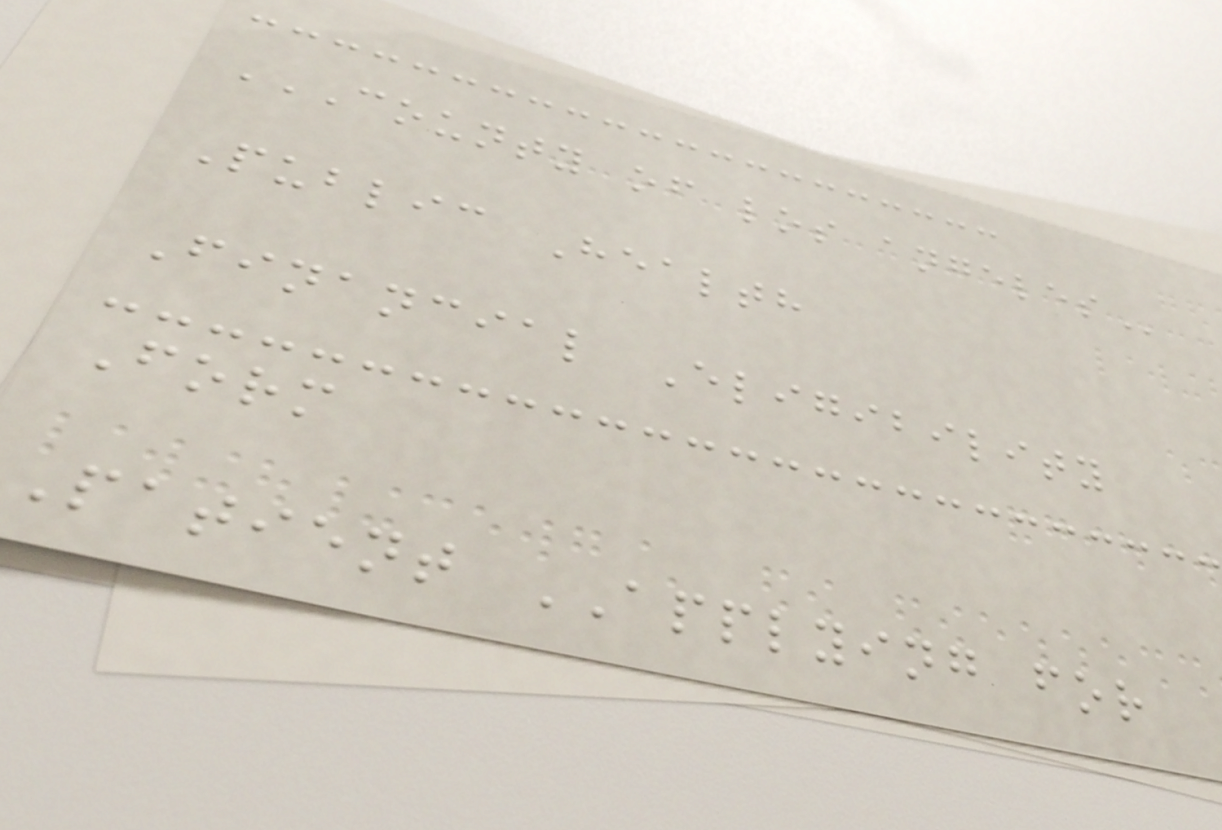COUNTY OF LOS ANGELES
Public Health
Financial Eligibility
Form
Patient APPLYING for
